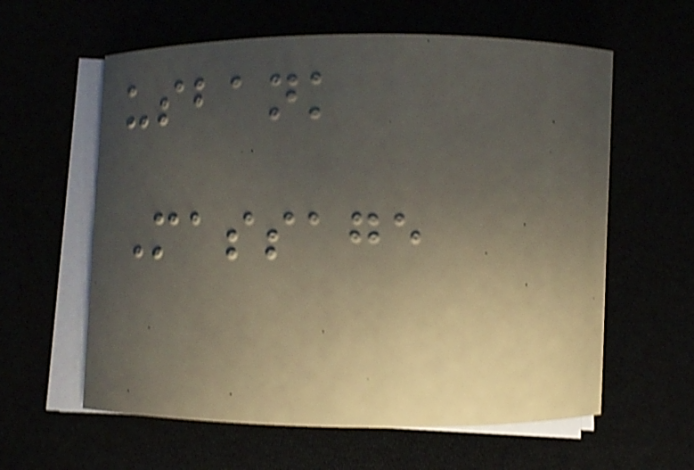usbank
Massage
